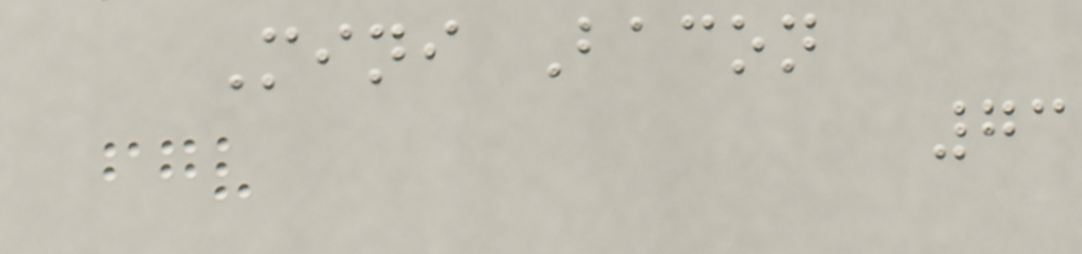Mini Bacon
73
